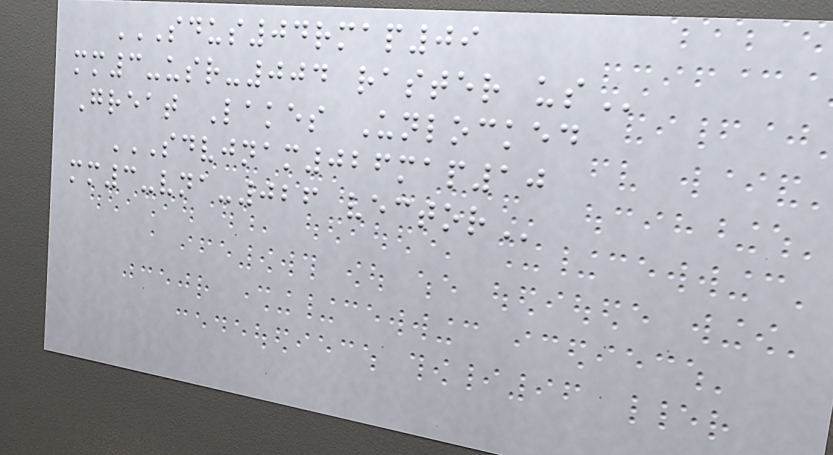SDUS04RMAP09
MM3-USR-004 RASTER US
Great Lakes Unlocked
SDVJNAM026MAP10
MM3-VNA-026 VECTOR
